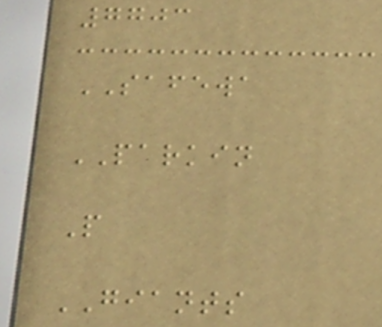7703
SAFEWA
PARKIN
P
GIANTS
